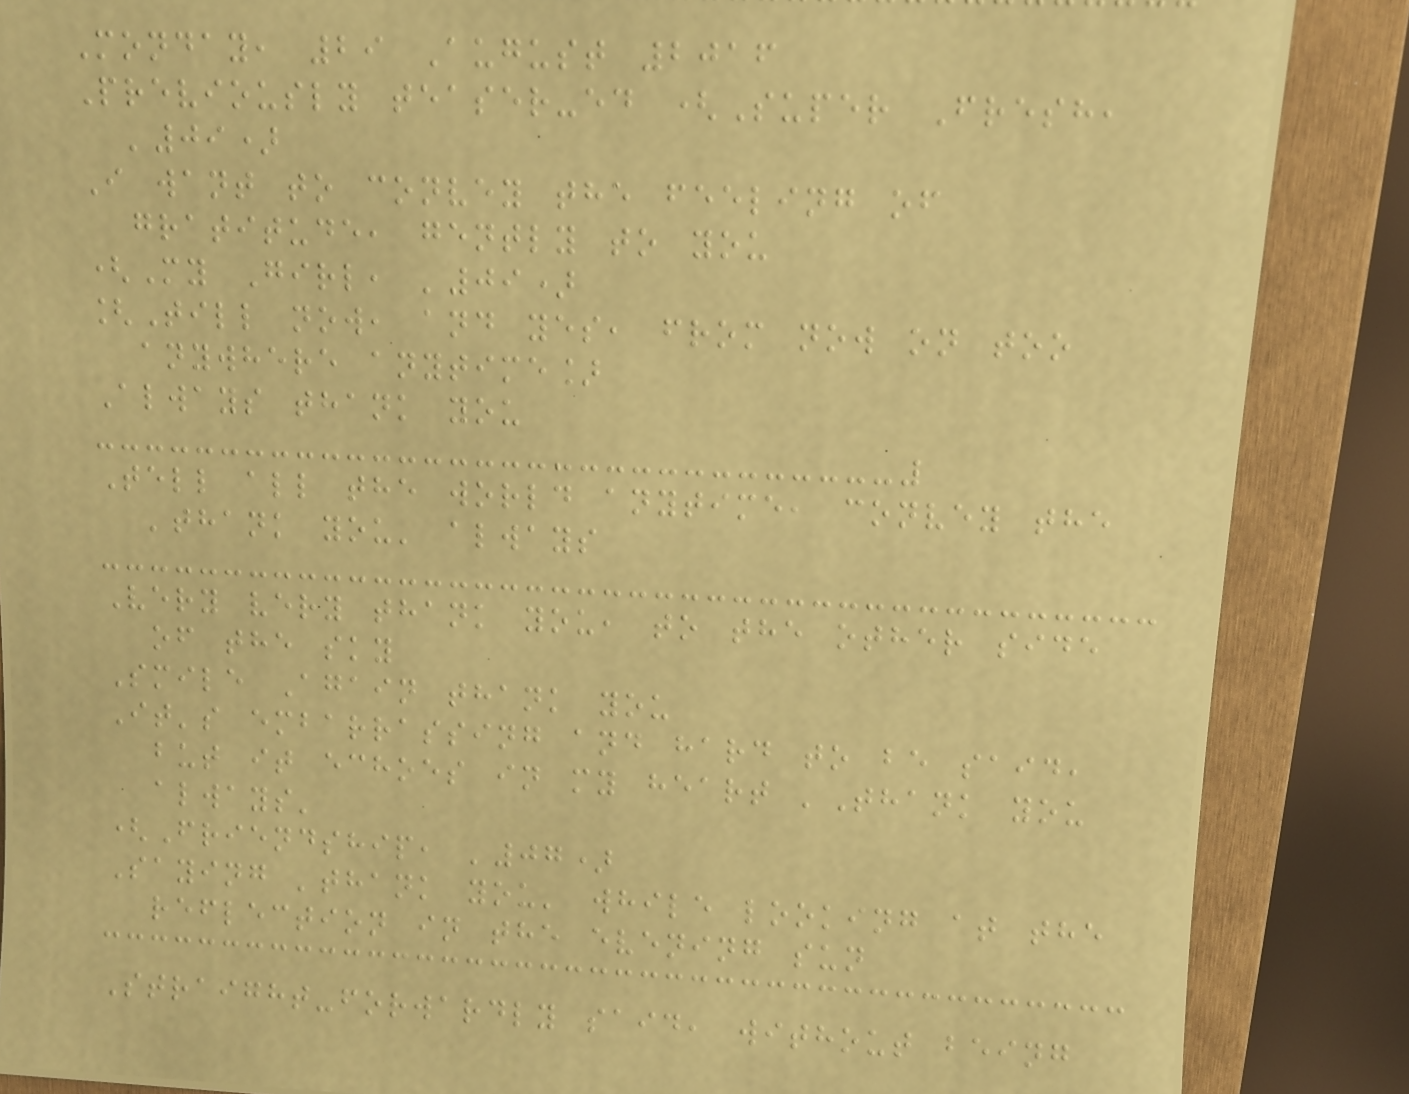Monday, 29 August 2016
Previously teaser-ed (Super Fresh,
'09)
I want to convey the feeling of
gratitude, gently to you
(My Girl, '09)
[Till now, and yes, from now on too
anywhere anytime]
Always thank you
Tell all the world anytime, convey the
'thank you' always
Very very thank you, to the other side
of the sky
Smile Again thank you
It's embarrassing and hard to be said,
but it echoes in my heart 'Thank you
always'
(Friendship, '07)
Saying 'thank you' while looking at the
reflection in the evening sun
Straight-forwardly said, without being
